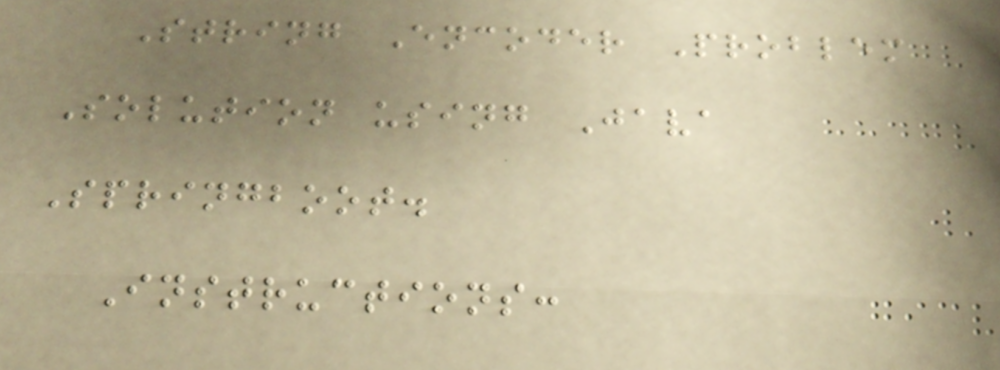String Encoder Problem
Solution using Java
Springboot.
Instructions:
